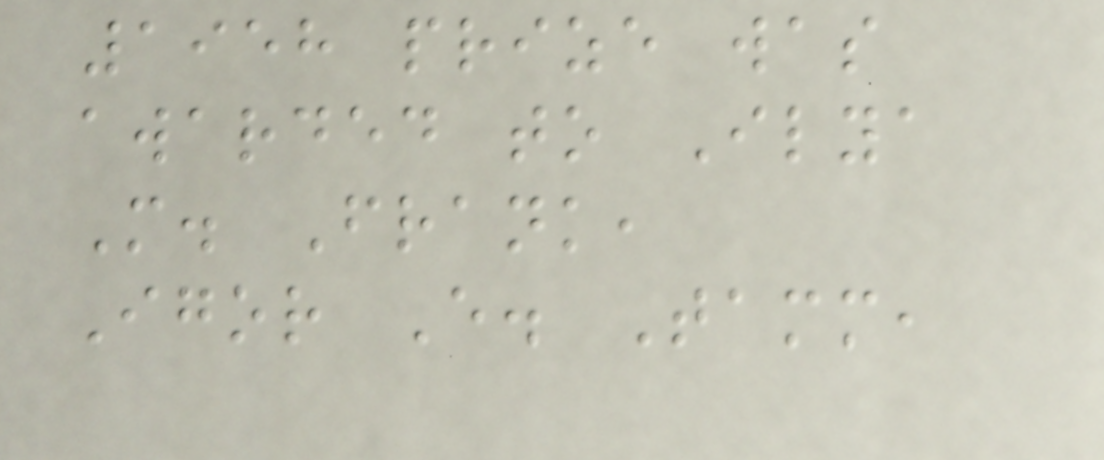1958 prize was
awarded to Ilya
M. Frank,
Igor E. Tamm,
